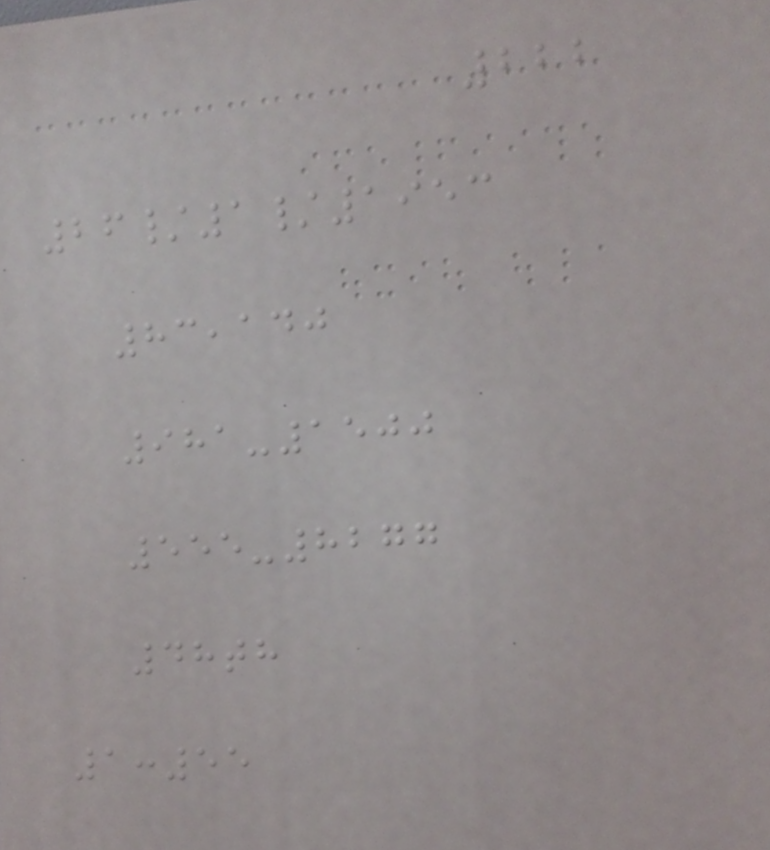222
26/1/1953
83,140
981-1500
555-8277
48th
1:55
